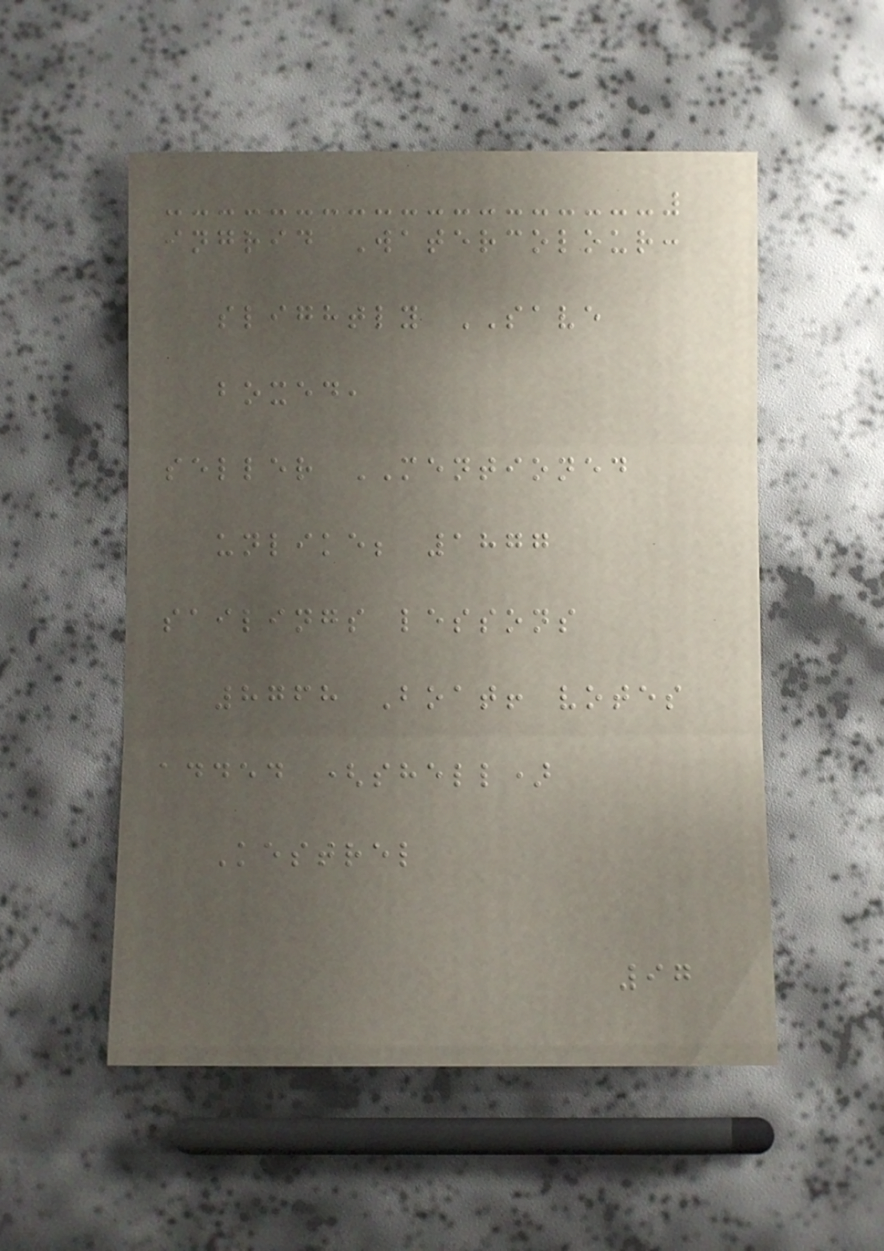ingrid Watercolour:
slightly SAVE
boxed,
seller MENTIONED
unlike; 1877
sailings lessons
8768 Boat! votes
added (shell)
Kestrel
97
